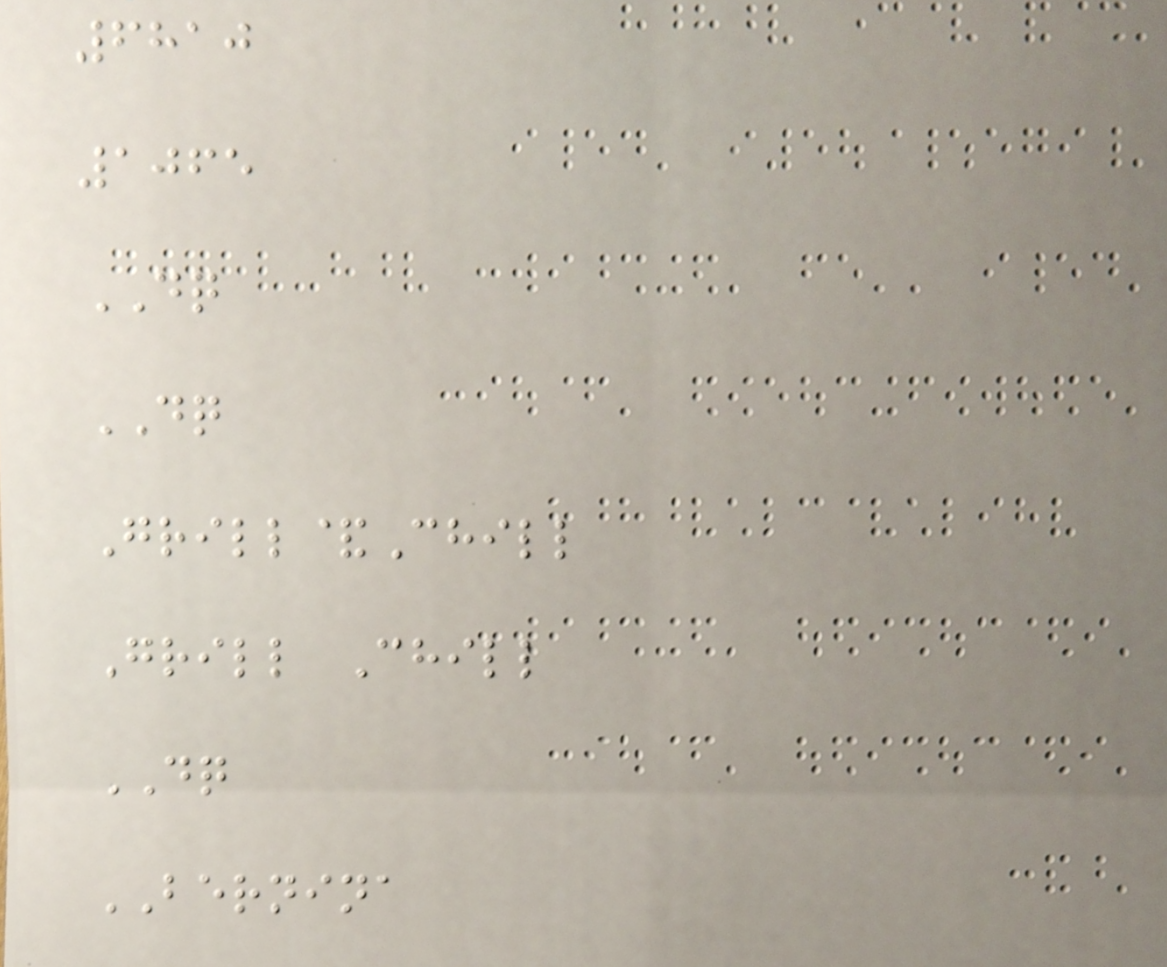6810
1065
DQ
DQ
Grill&Chill
Grill Chill
DQ
BERNINA
